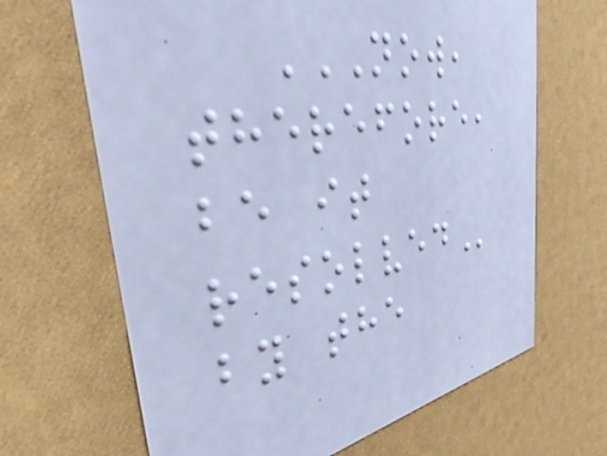NOW,
THEREFORE,
BE IT
RESOLVED
by the
